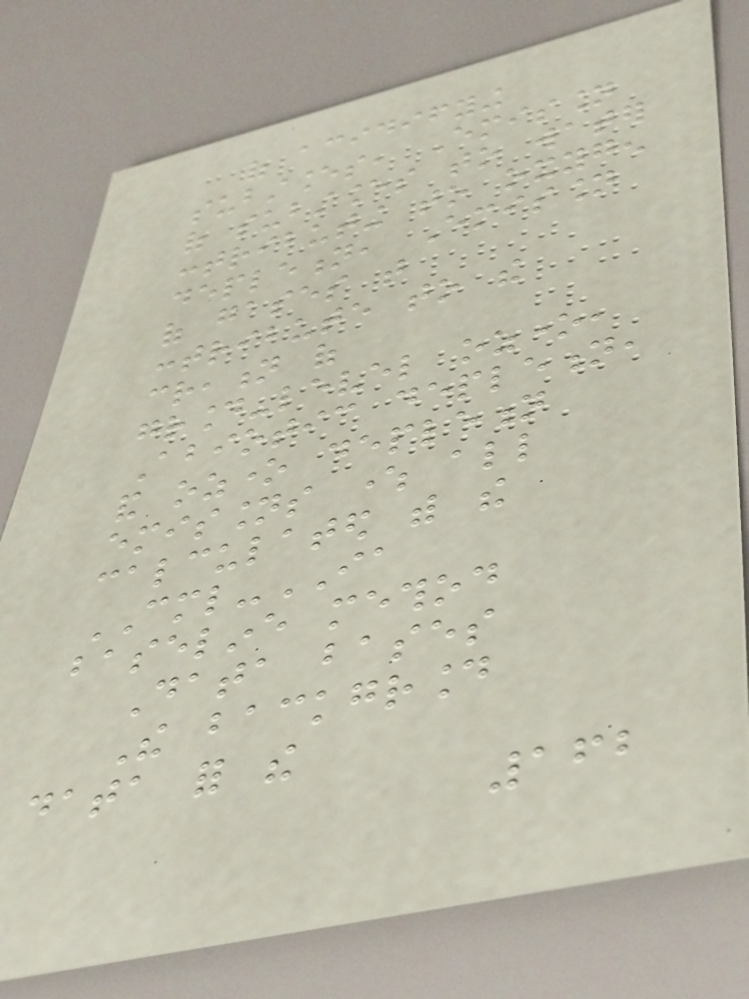of acidifying
substances, Emission
of substances to water
contributing to oxygen
depletion, Emission
of gases that
contribute to the
creation of
ground-level ozone,
Abiotic depletion,
and ozone depletion
emissions where all
calculated with the
CML-IA
baseline method
Data bases
The background
data for the
162
